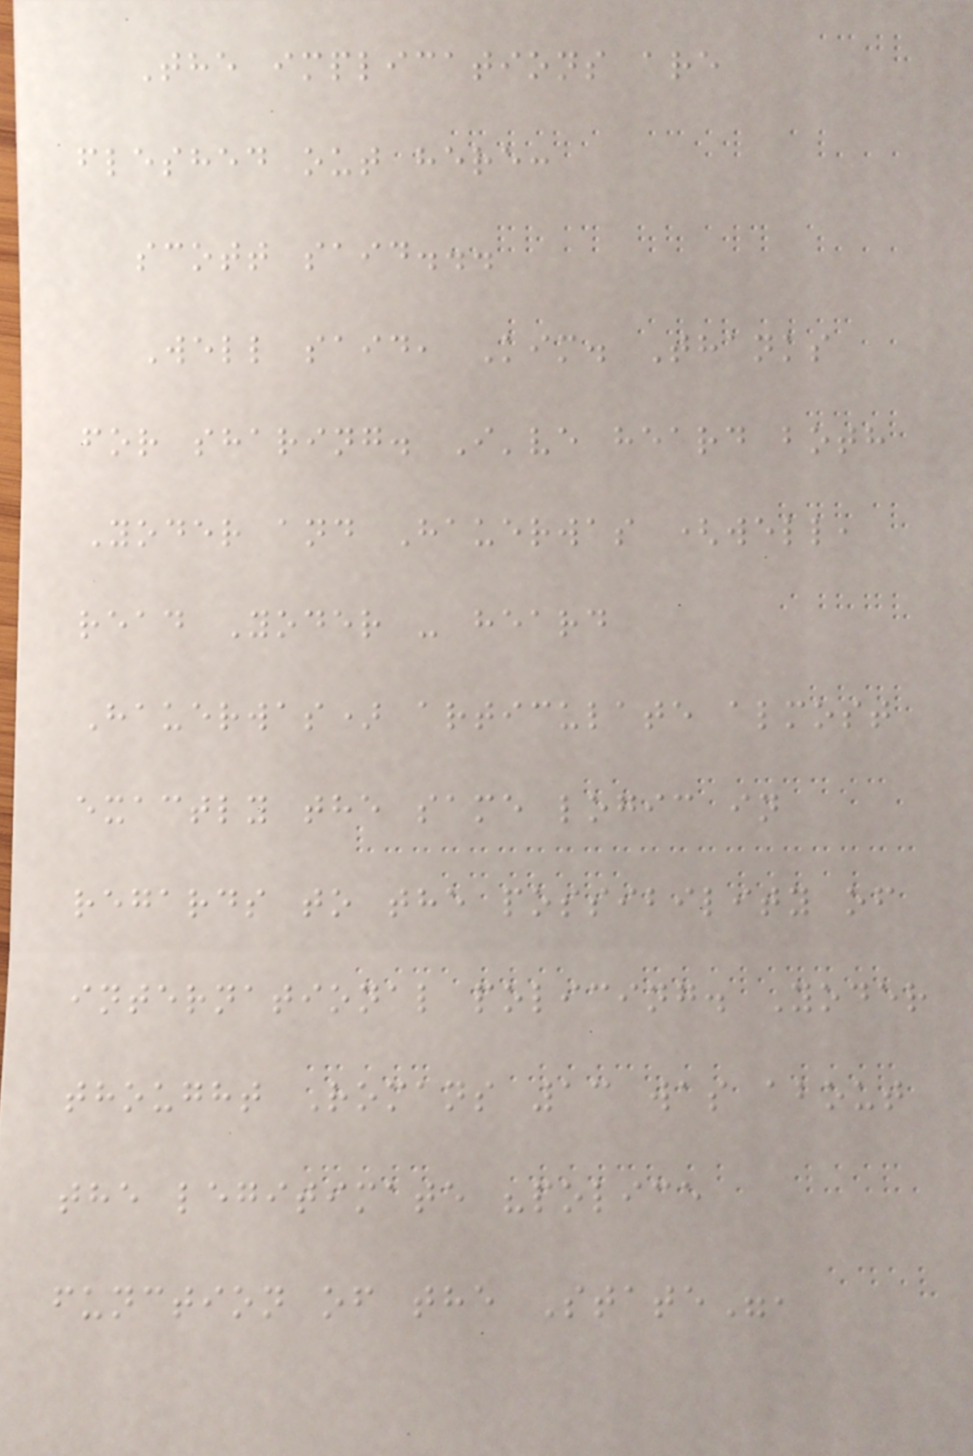The implications are
fleshed out here:
scott said...
Well said, Kim. Thanks
for sharing. I've heard both
Yoder and Hauerwas (well,
read Yoder - heard
Hauerwas) articulate almost
exactly the same logic in
regards to the possibility of
international policing. Yoder
thought Romans 13 was about
the legitimate "police
function of the State",
